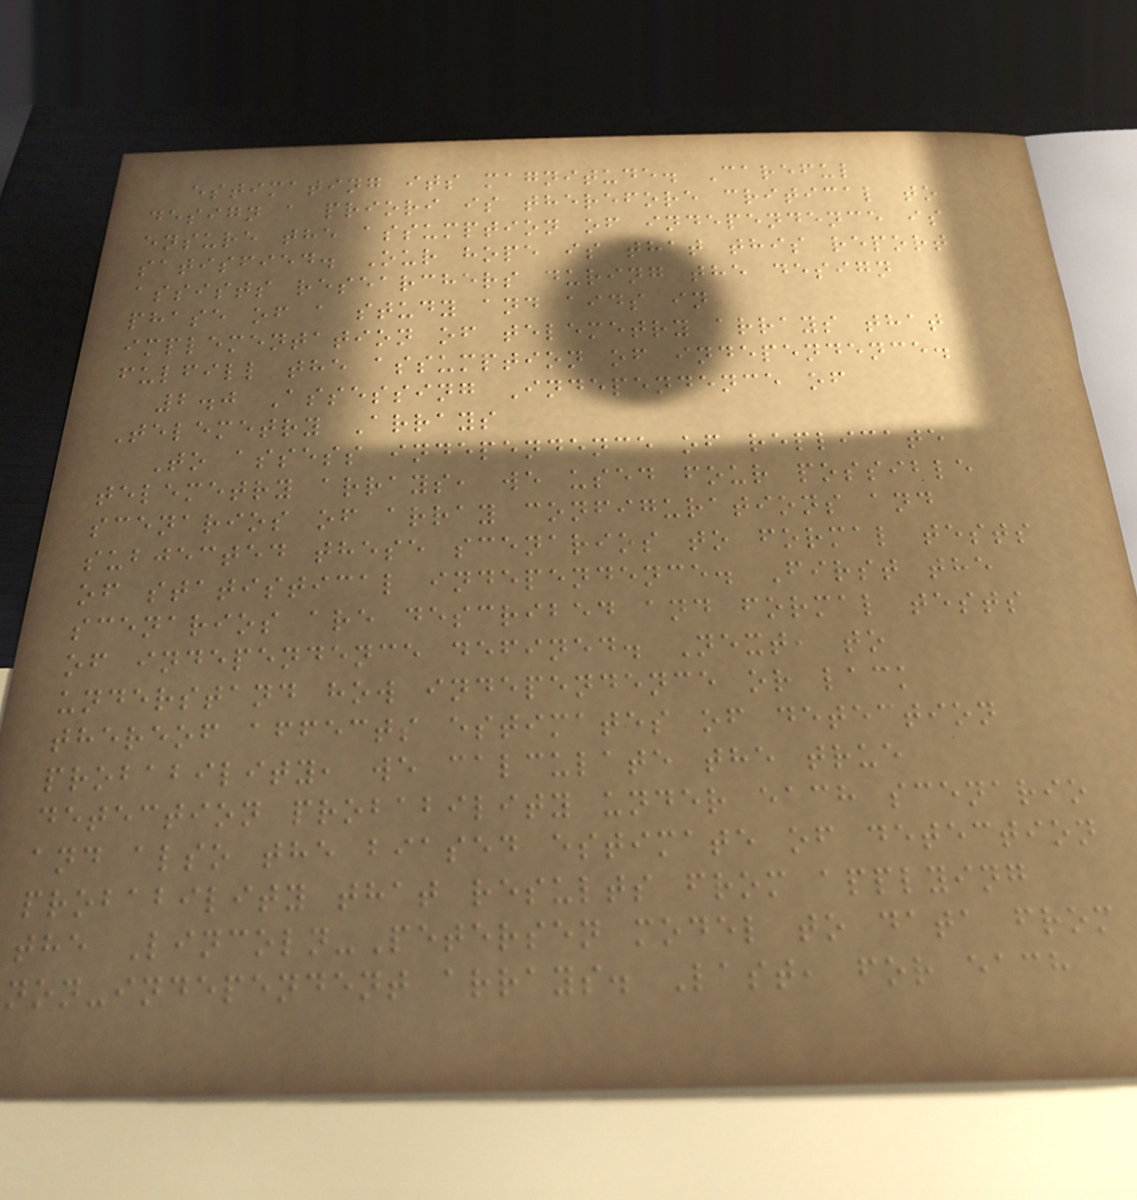estimating its magnitude. Careful
design a priori is therefore critical to
ensure the assumption of independence is
satisfied. Our hope is that this report
assists researchers during the design
phase of a study and aids in
implementation of telemetry arrays that
fulfill the assumption of independence.
2.0 Assessing Independence of
Telemetry Arrays
To assess independence of replicate
telemetry arrays, we used four possible
scenarios of array configurations and
subjected these scenarios to formal tests
of statistical independence. First the
scenarios are described and formal tests
of independence defined. Next, to
understand how independence or lack
thereof affects estimates of detection
probability, we calculate the true
detection probability under each scenario
and also the biased estimate of detection
probability that results from applying
the Lincoln-Petersen model to data from
non-independent arrays. Last, for each
